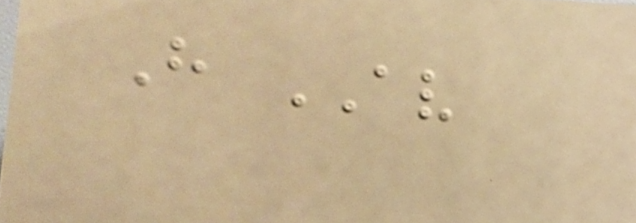H AV
